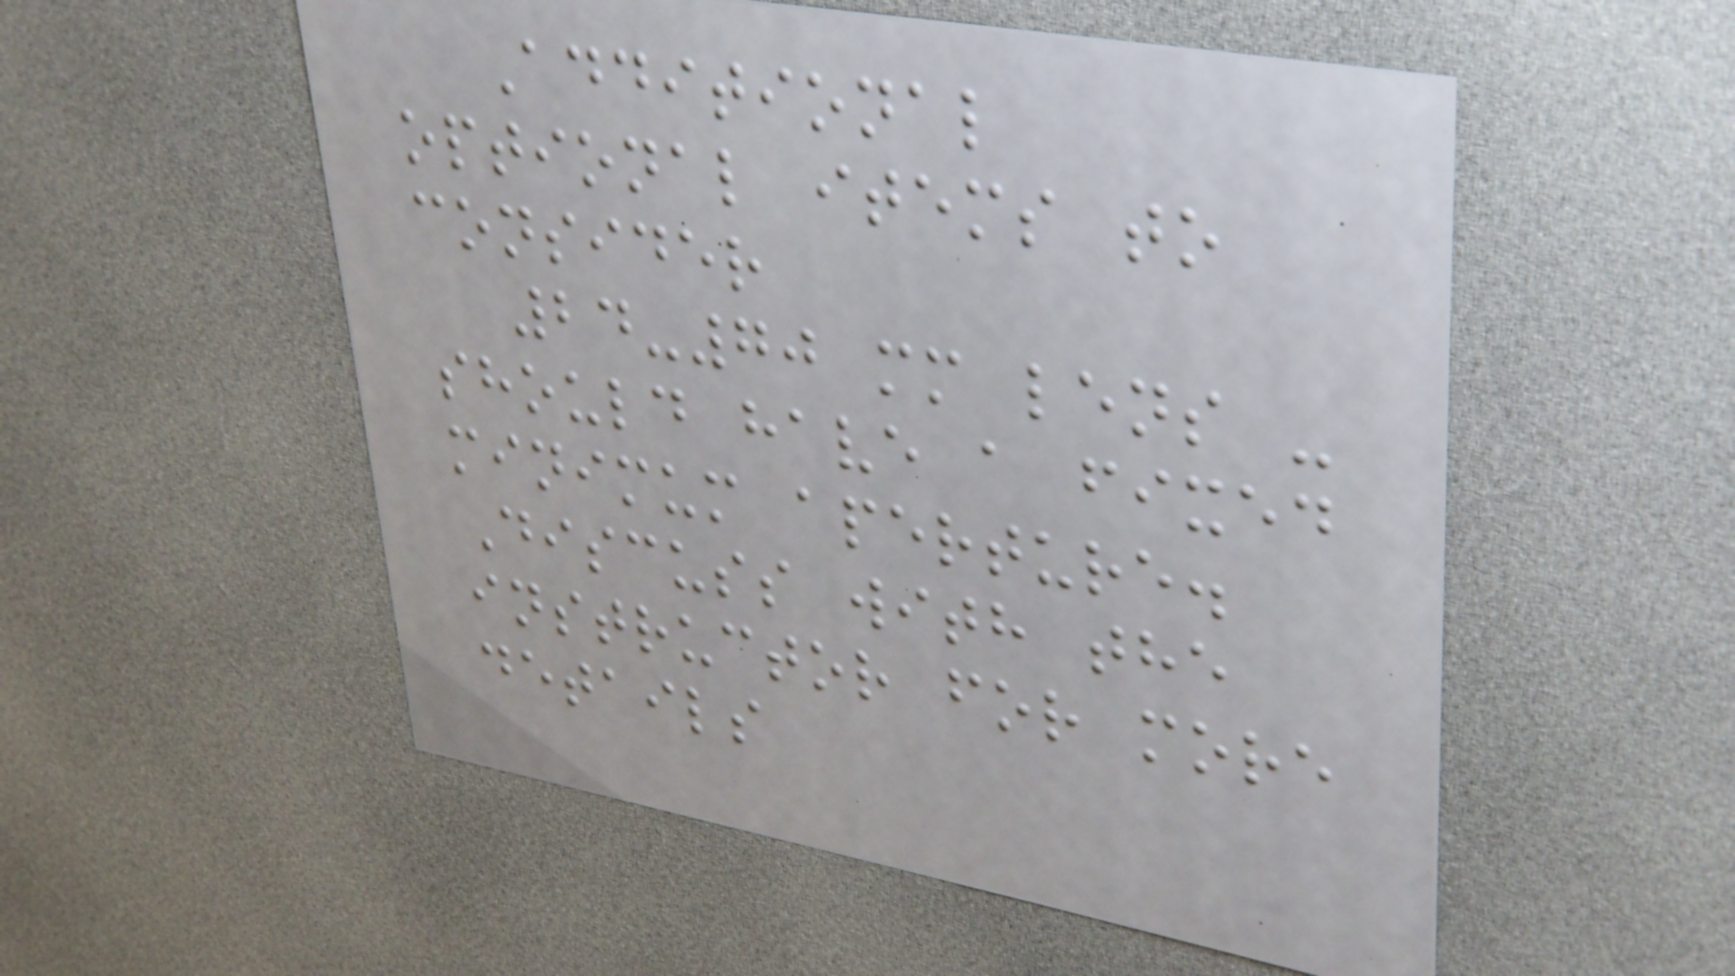Additional
optional items to
consider
24-70 mm lens -
should have a fixed
minimum aperture.
Discuss with the
instructor for more
details
